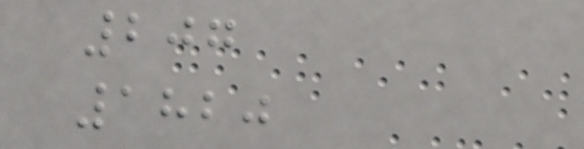207
1820
